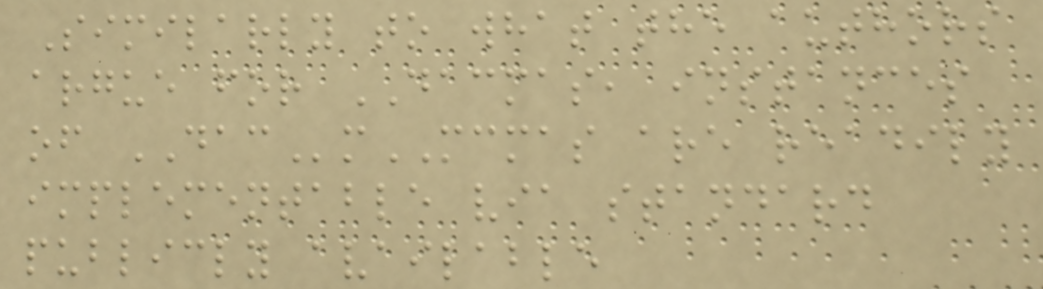Similarly to what the authors
argue for DACMAS, instances
of DACmMCMAS are readily
implementable via standard
publicly available
